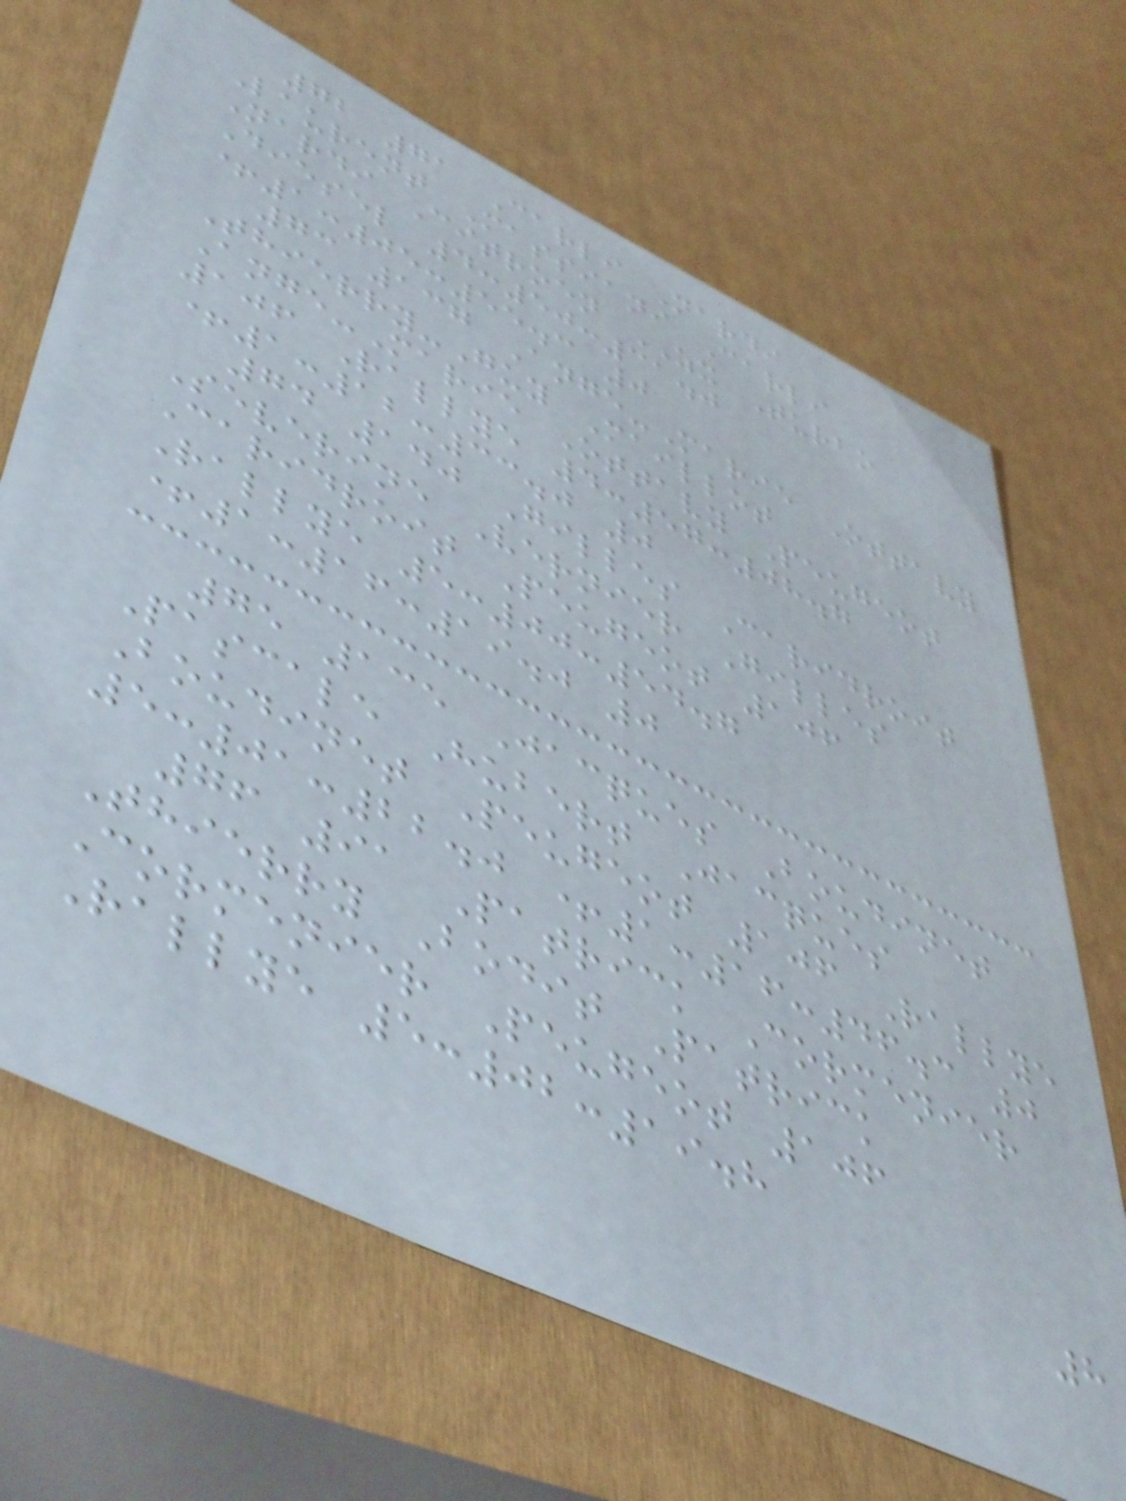72 71 Carli Nardi
Laurent Massiani Carli
Nardi Citroen ZX Turbo
Diesel 4:50:31.0
+1:05:55.3 0
73 137 Ange-Marie Ottavy
Thierry-Guy Maillot
Ange-Marie Ottavy Peugeot
106 Rallye 4:57:08.7
+1:12:33.0 0
74 140 Gilles Caridroit
Severine Vernier Gilles
Caridroit Peugeot 106
Rallye 5:00:54.7
+1:16:19.0 0
75 135 Jacques Boudinet
Pascale Hubert Jacques
Boudinet Peugeot 106 Rallye
5:01:22.0 +1:16:46.3 0
76 91 Patrick Cormenier
Thierry Bodit Patrick
Cormenier Peugeot 106
Rallye 5:02:19.8
8
